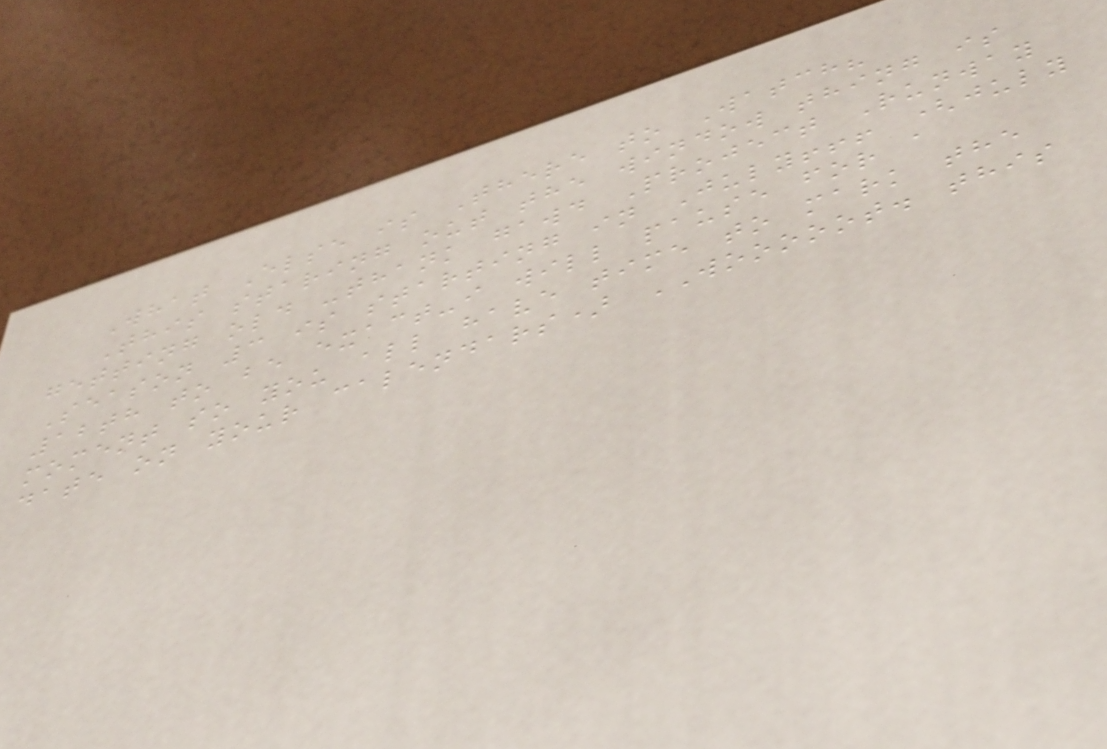What Else is There to Watch?
This staring out the window thing is
getting old -thank gawd Project Runway
Season 3 is starting in July!!! (july
12th to be exact-i will pause for a
moment so you all have time to mark the
date on your calendars) WOOOOOT. this
